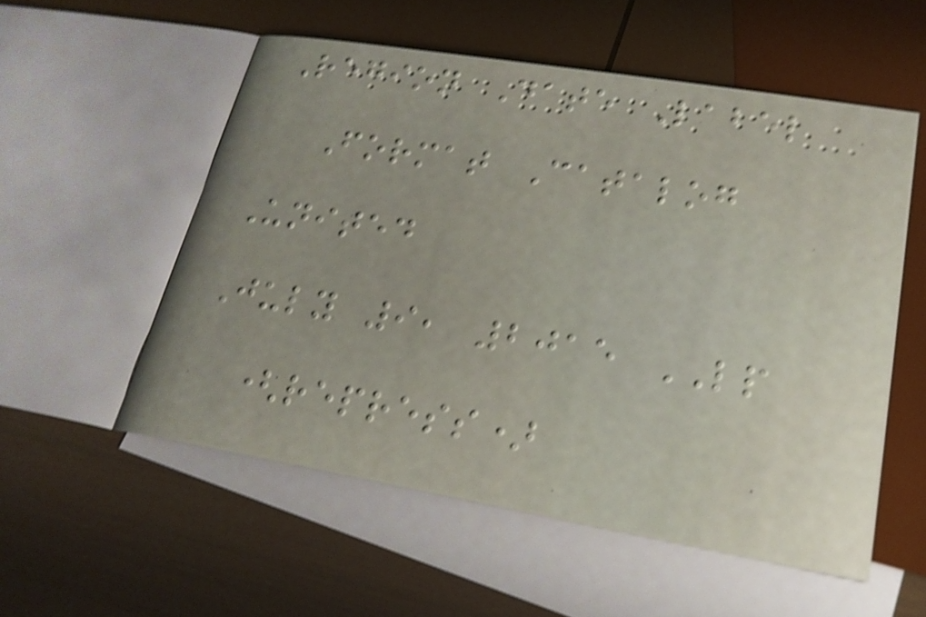Region Date Label
Format Catalog
United
July 9, 2015 LP
(repress)
